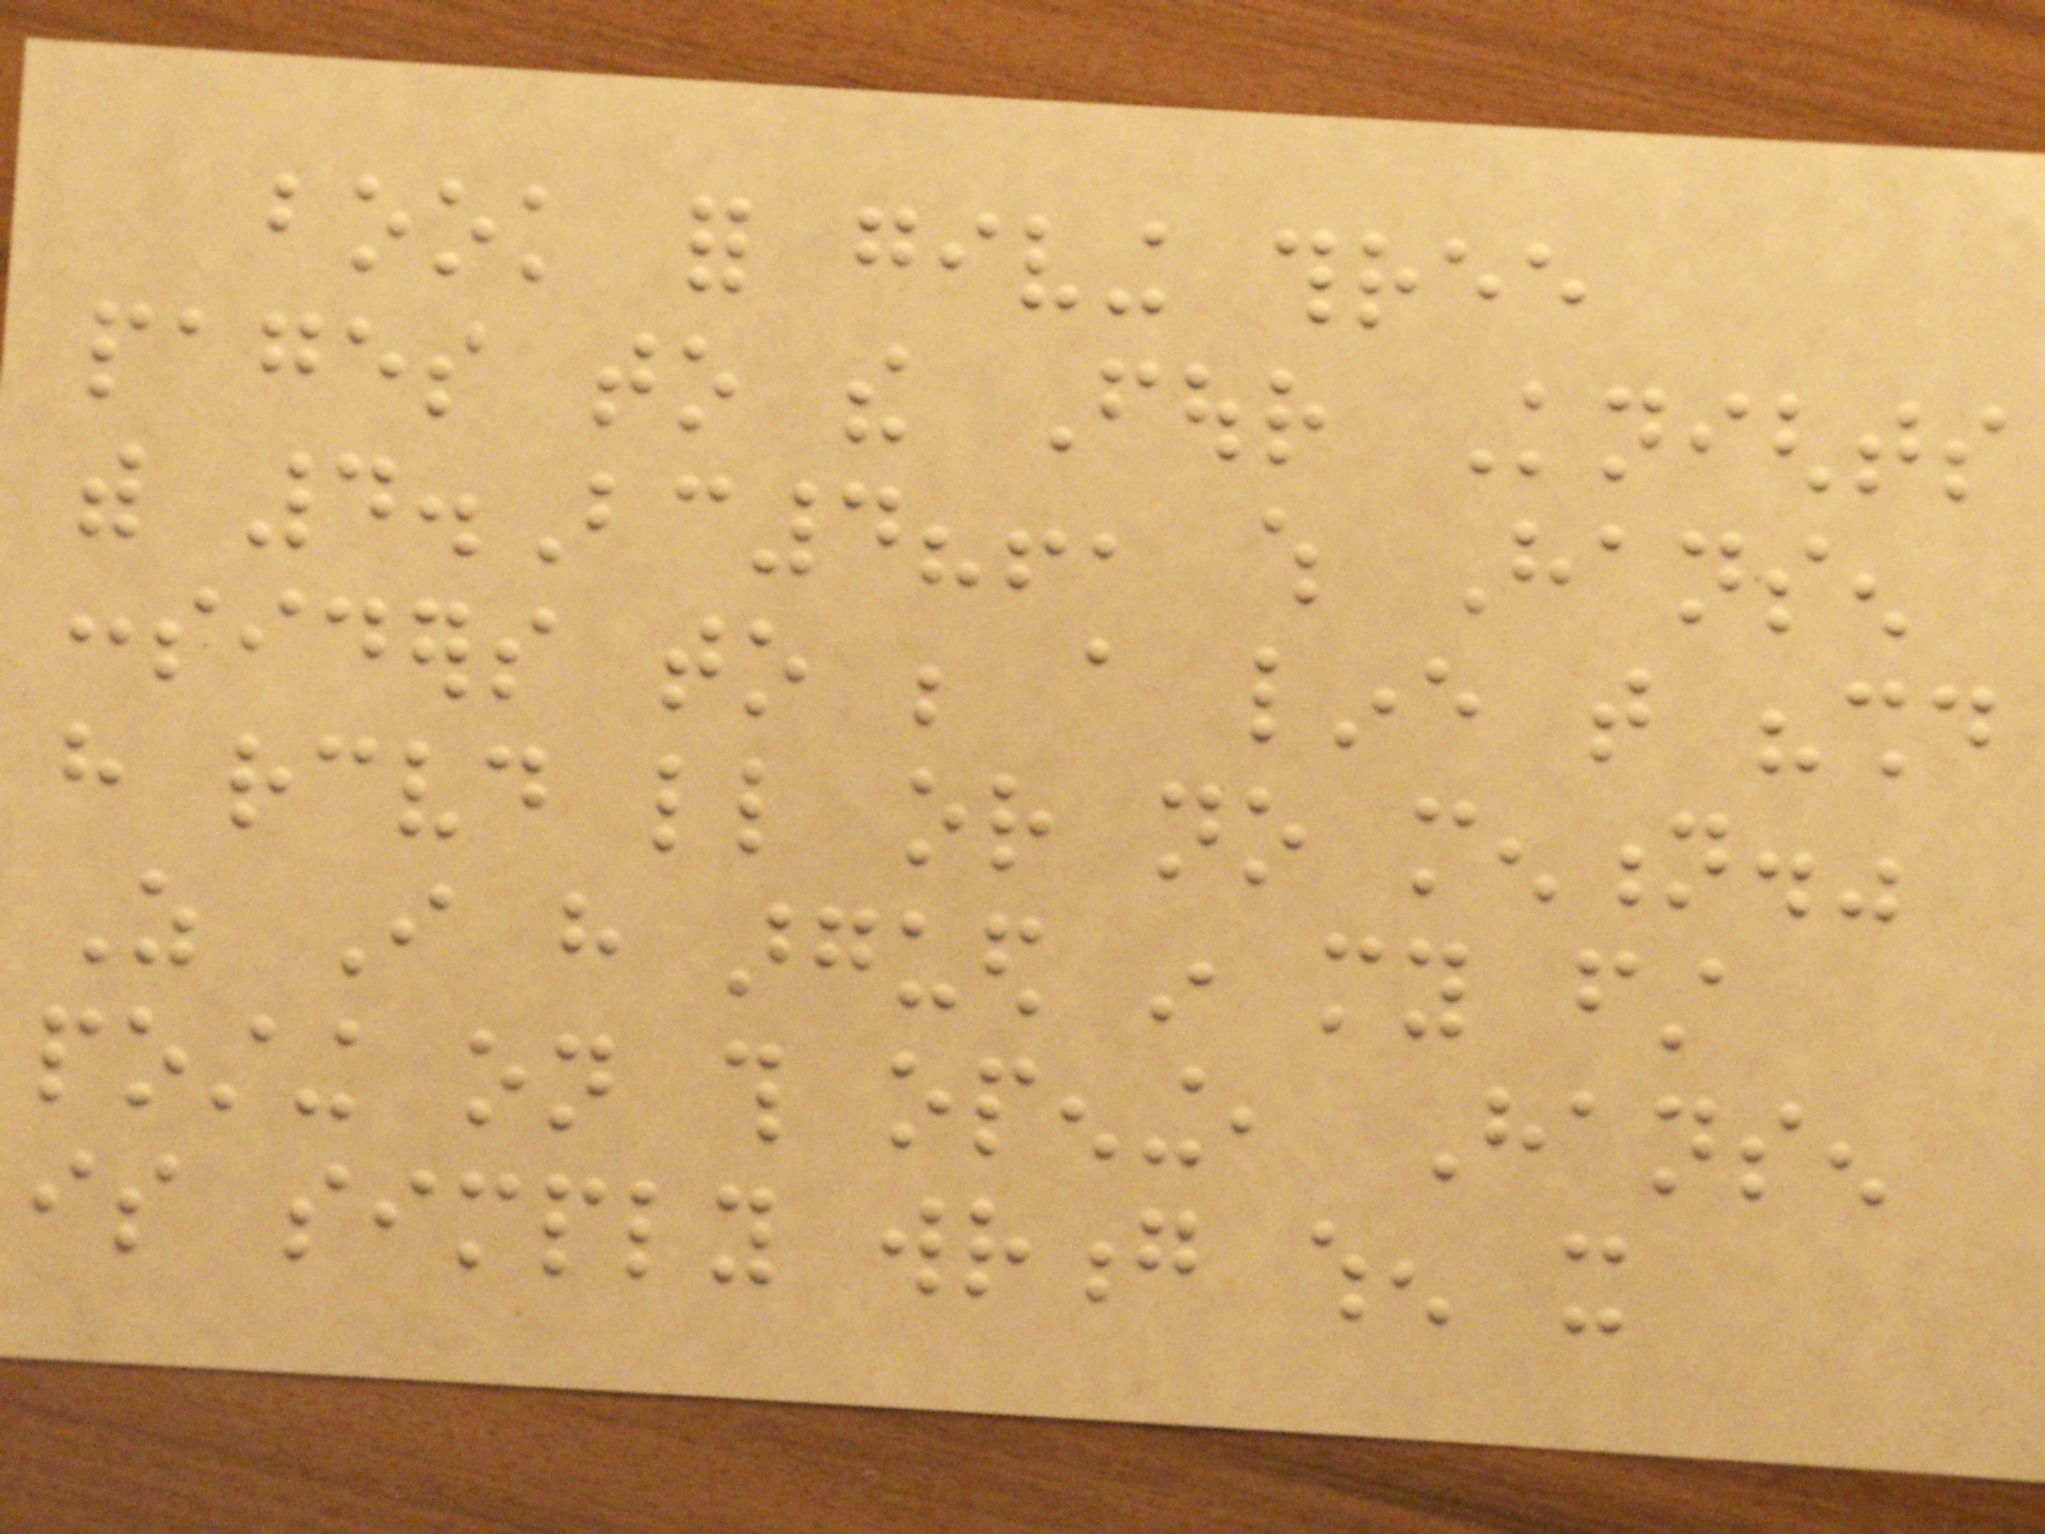book for giving three
pages to the Four Knights
with 4.Bc4?!, which Hansen
considers to be a line that "should
have received little or no mention."
As I have argued in my first
posting on this opening, Hansen
is simply wrong when it
